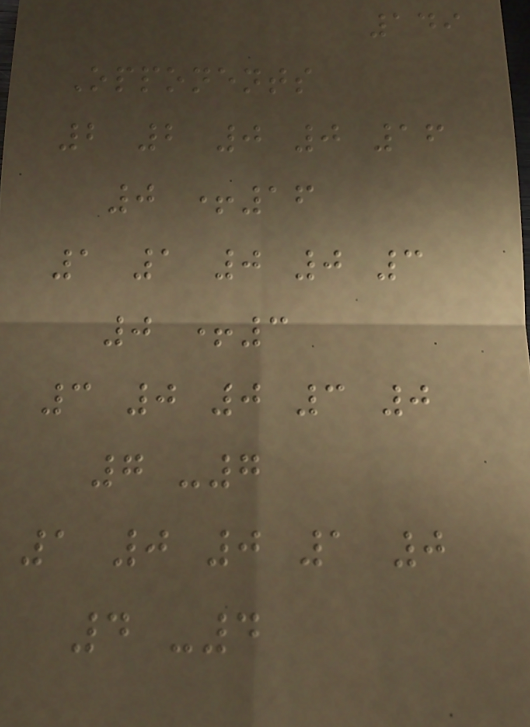149
Opponents
2 2 0 0 16
0 +16
1 1 0 0 3
0 +3
3 0 0 3 0
7 -7
1 0 0 1 0
4 -4
